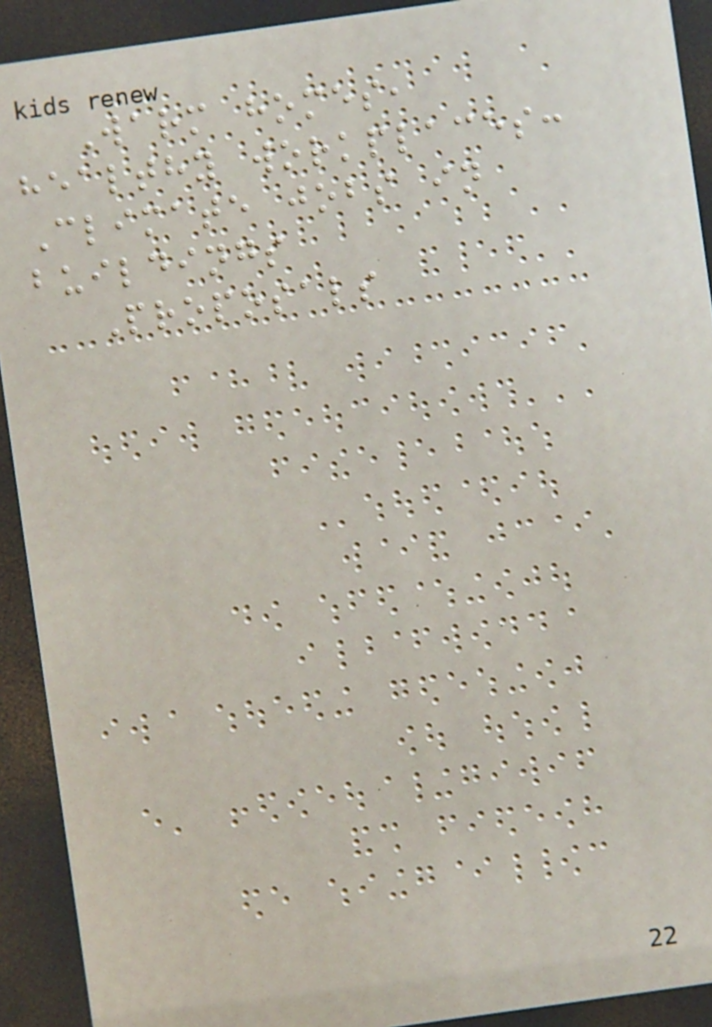Warm homes,
healthy workplaces:
Climate jobs in
buildings
Proposals
